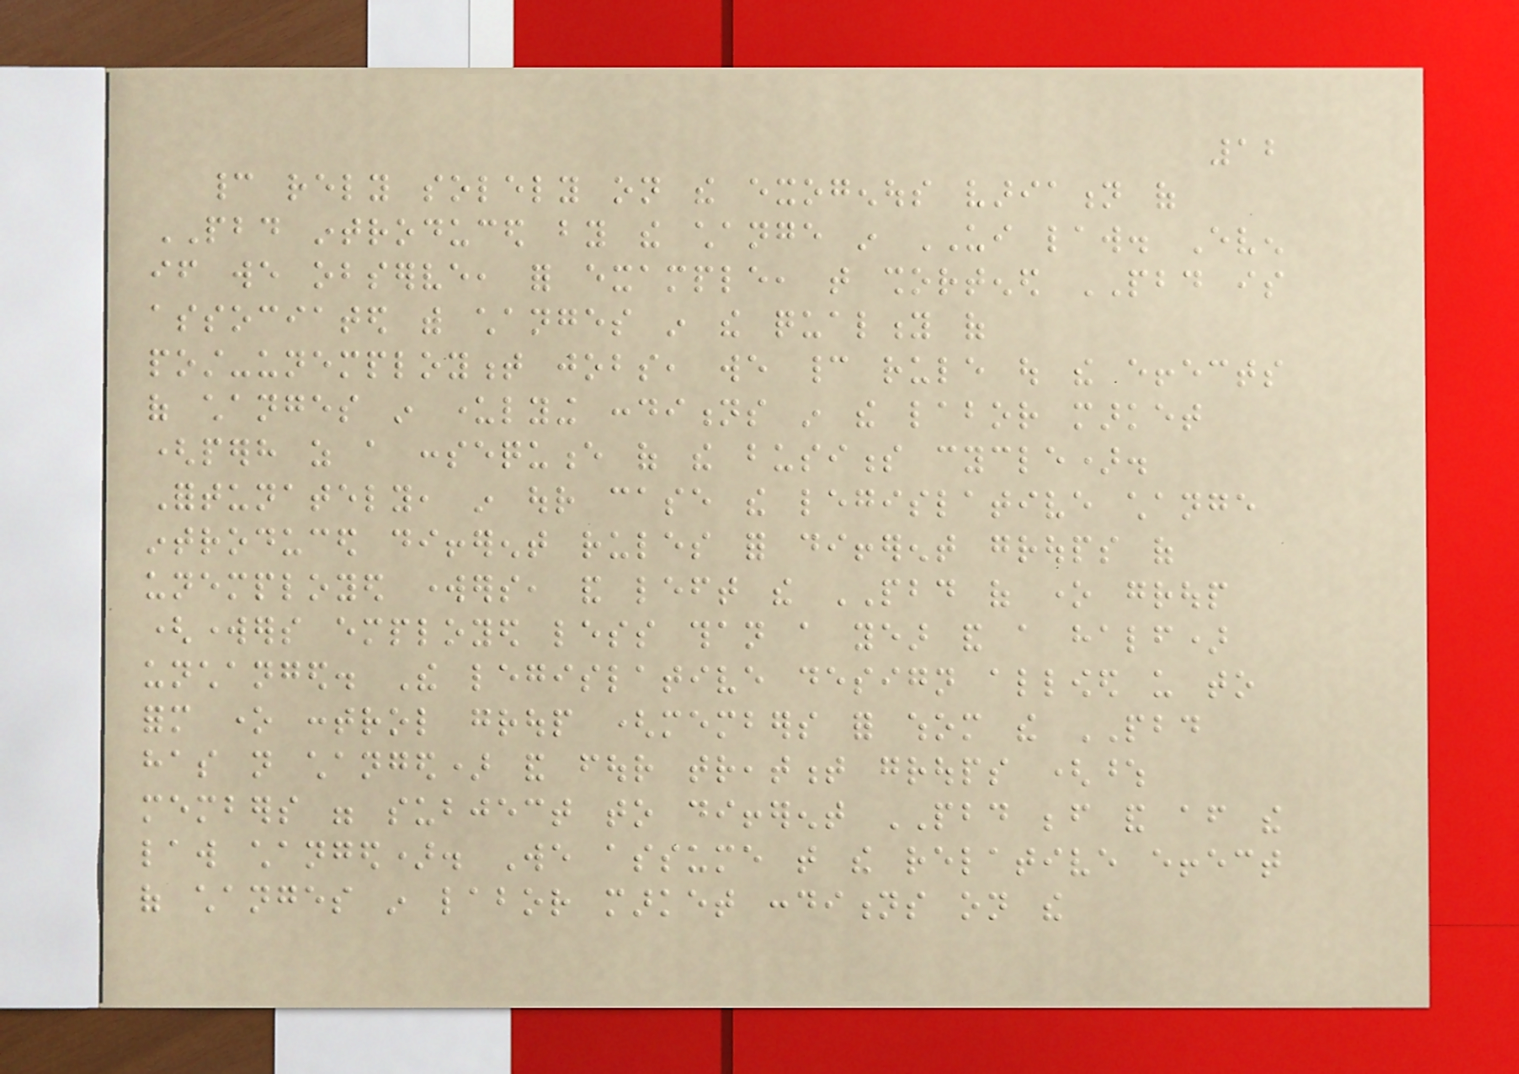12
cannot rely solely on the exogenous variation of
PBD introduced by the change in UI law. Even
if we observe, for example, that shortened PBD is
associated with changes in the quality of
post-unemployment jobs, we cannot rule out the effects
of changes in underlying conditions in the labor market
(perhaps as a consequence of the business cycle).
Fortunately, in our case the legislative change
introduced different rules for different groups of
unemployed workers, and left the PBD of one group
(workers employed less than a year and a half)
unchanged. The legislative design allowed us to
form one control group (members for whom the PBD
has not changed) and four treatment groups (whose
members were subject to different PBD before and after the
law changed). We assume that the relative effect
of changes in labor market conditions on the
